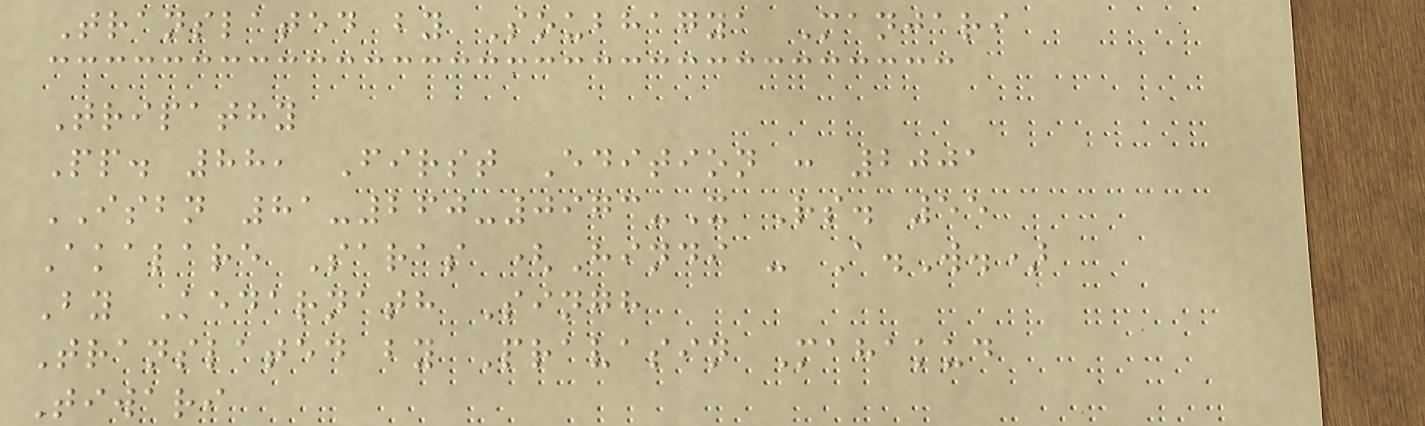Translated by Soubhagya Manjari
Tripathy
Pp. 88, First Edition : 2001
ISBN 81-260-0973-X Rs. 55
Akalare Saras (Hindi - A.W.)
By Kedarnath Singh
Translated by Pravasin Mahakud
Tiwari
